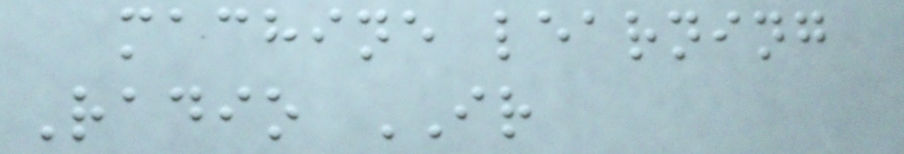machine learning
Radio IR
